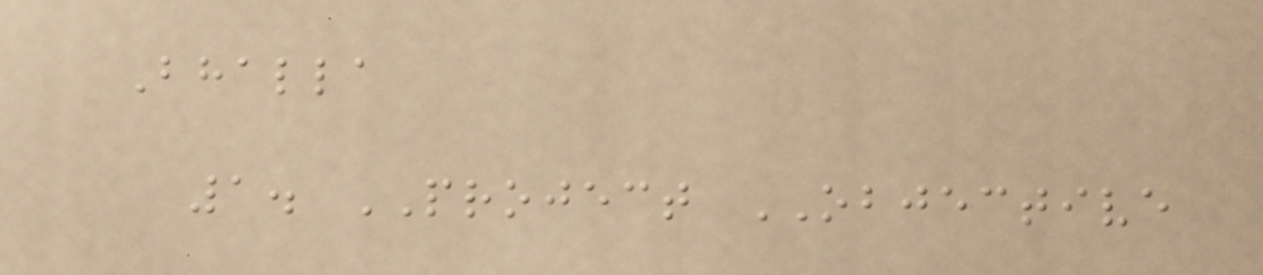Bhalla
1. PROJECT OBJECTIVE
